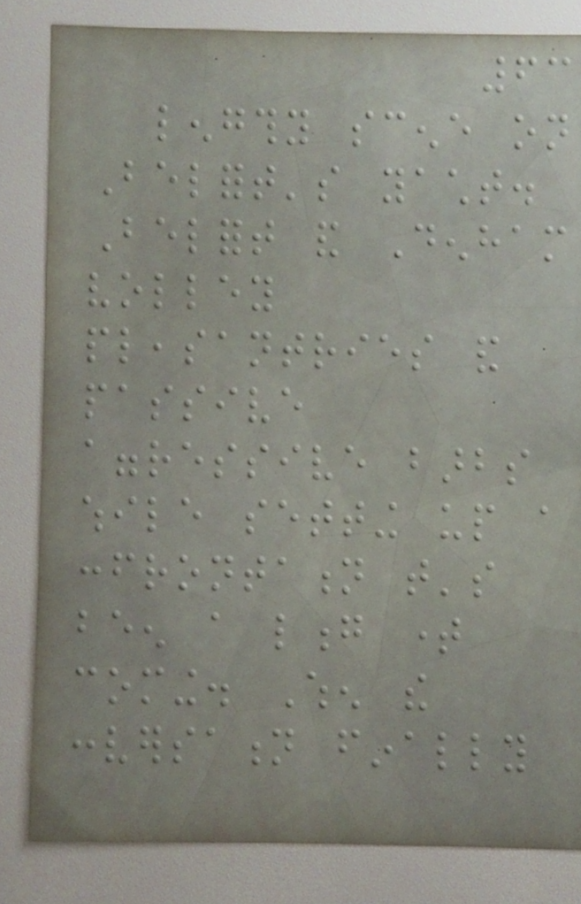63
lengthy scene on
Belfort's yacht.
Belfort and Denham
volley
pleasantries and
passive
aggressive barbs
while setting up a
confrontation that's
been a long time
coming. When the
conversation finally
